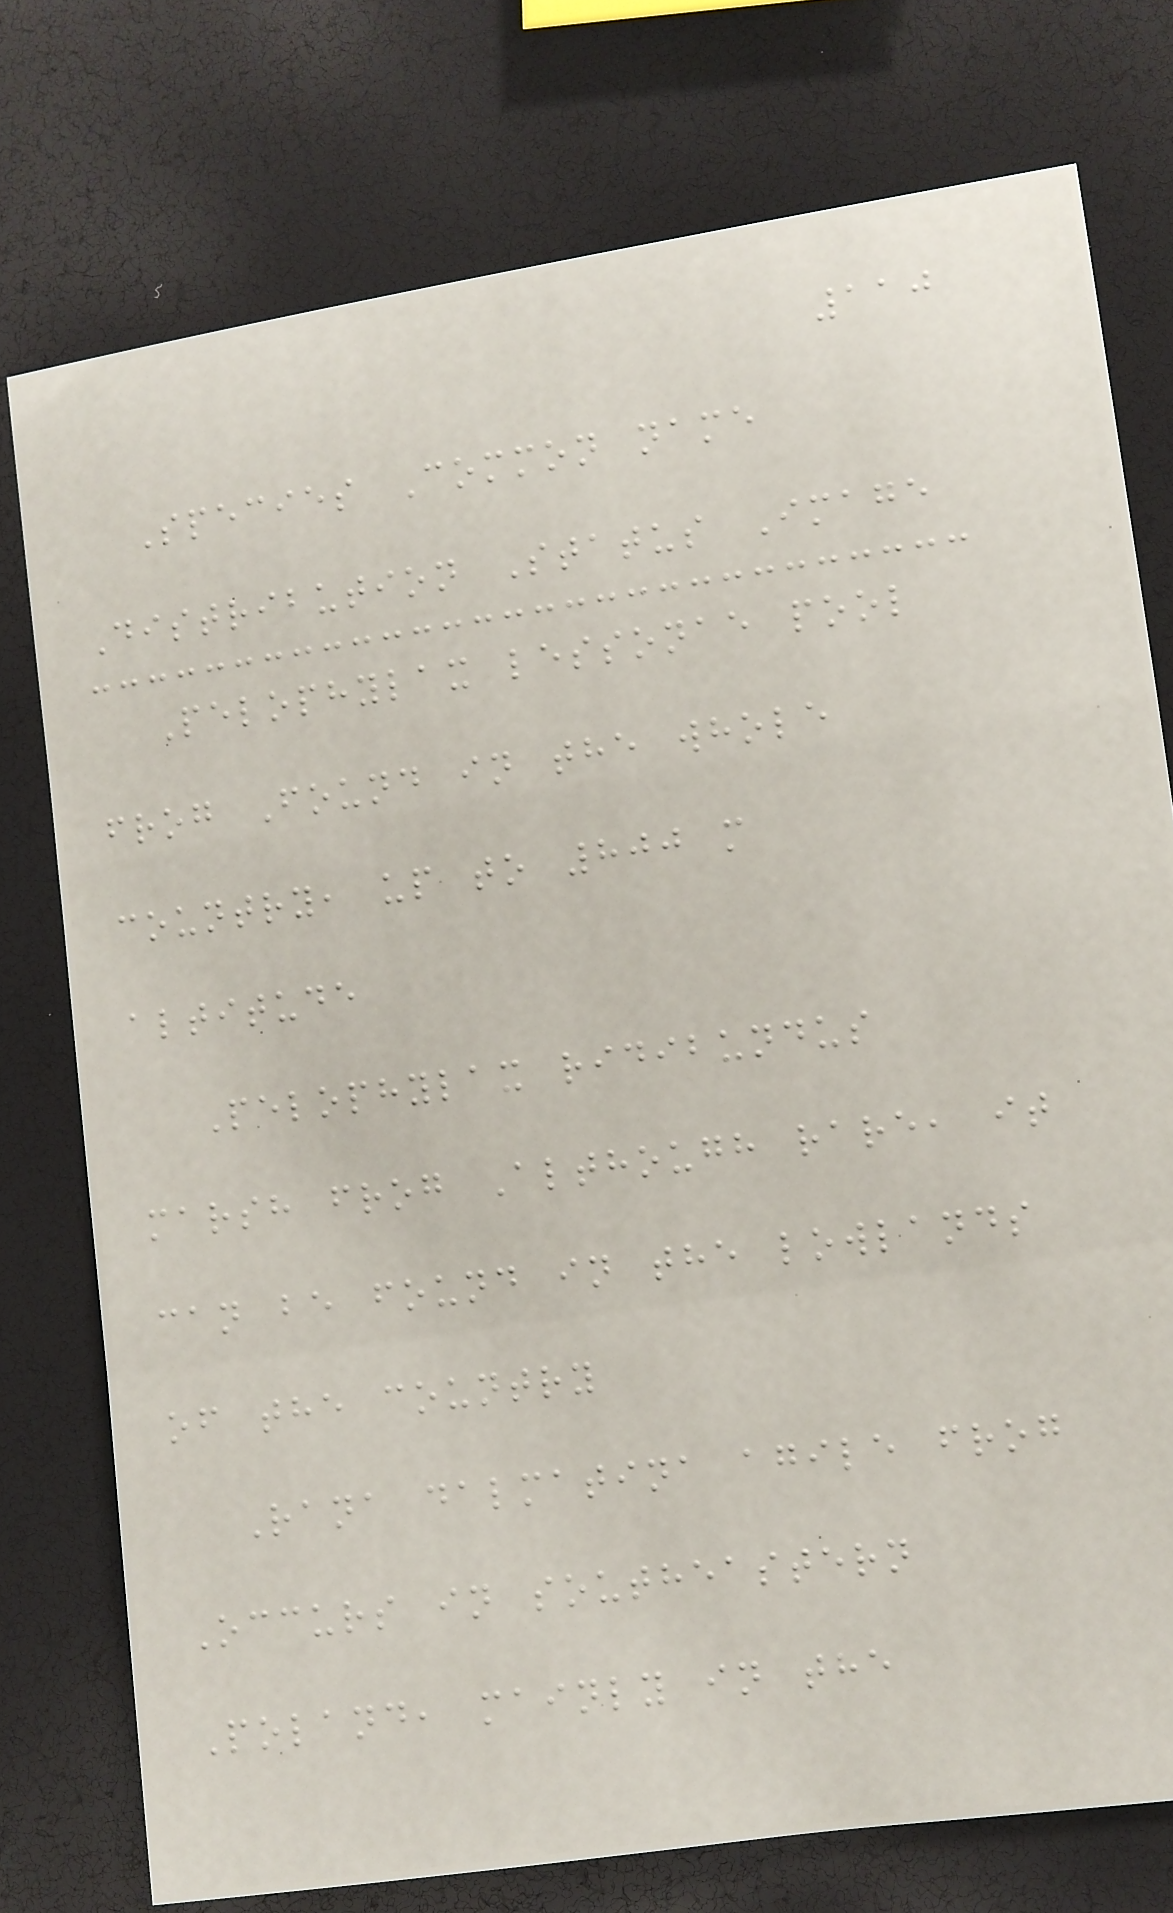110
Species Common name
Distribution Status Image
Pelophylax lessonae pool
frog Found in the whole
country, up to 800 m
altitude
Pelophylax ridibundus
marsh frog Although rare, it
can be found in the lowlands
of the country
Rana dalmatina agile frog
Occurs in southeastern
Poland, mainly in the
